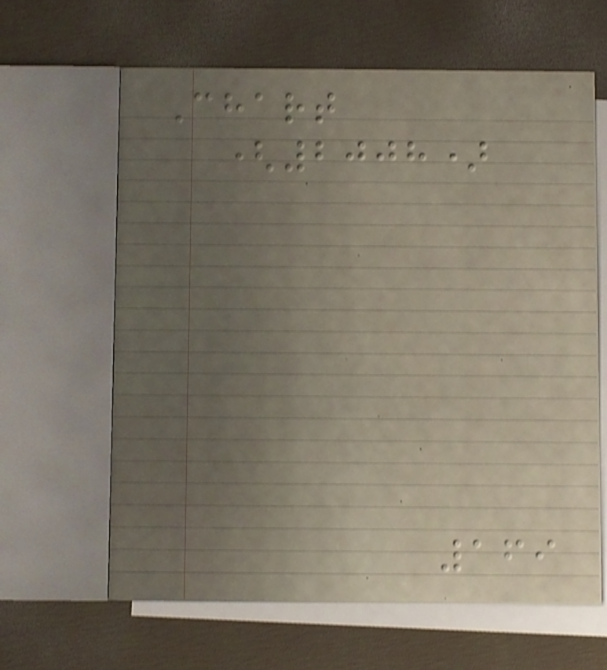Chart
(2008)
169
